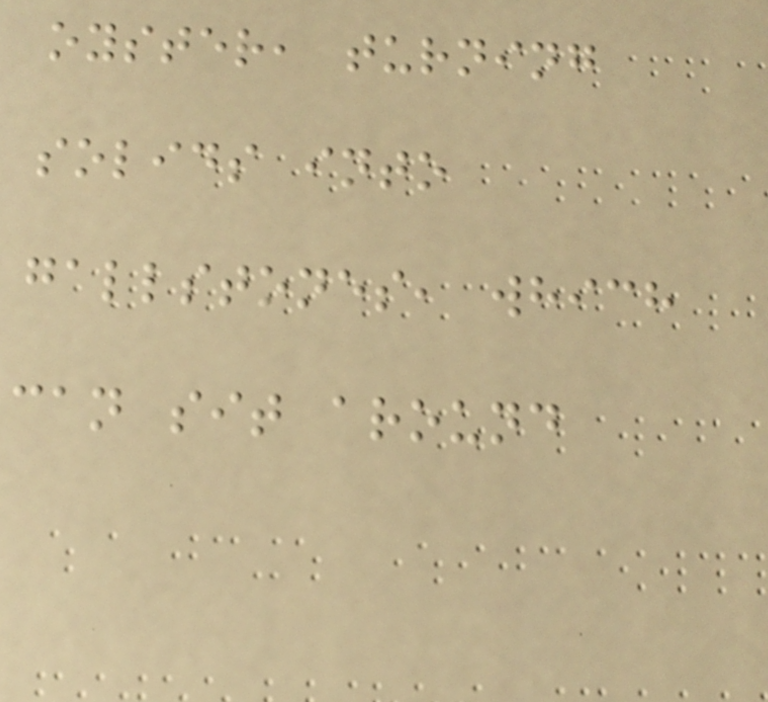oyster, turning
solids into
gallstones, which
can sit around
